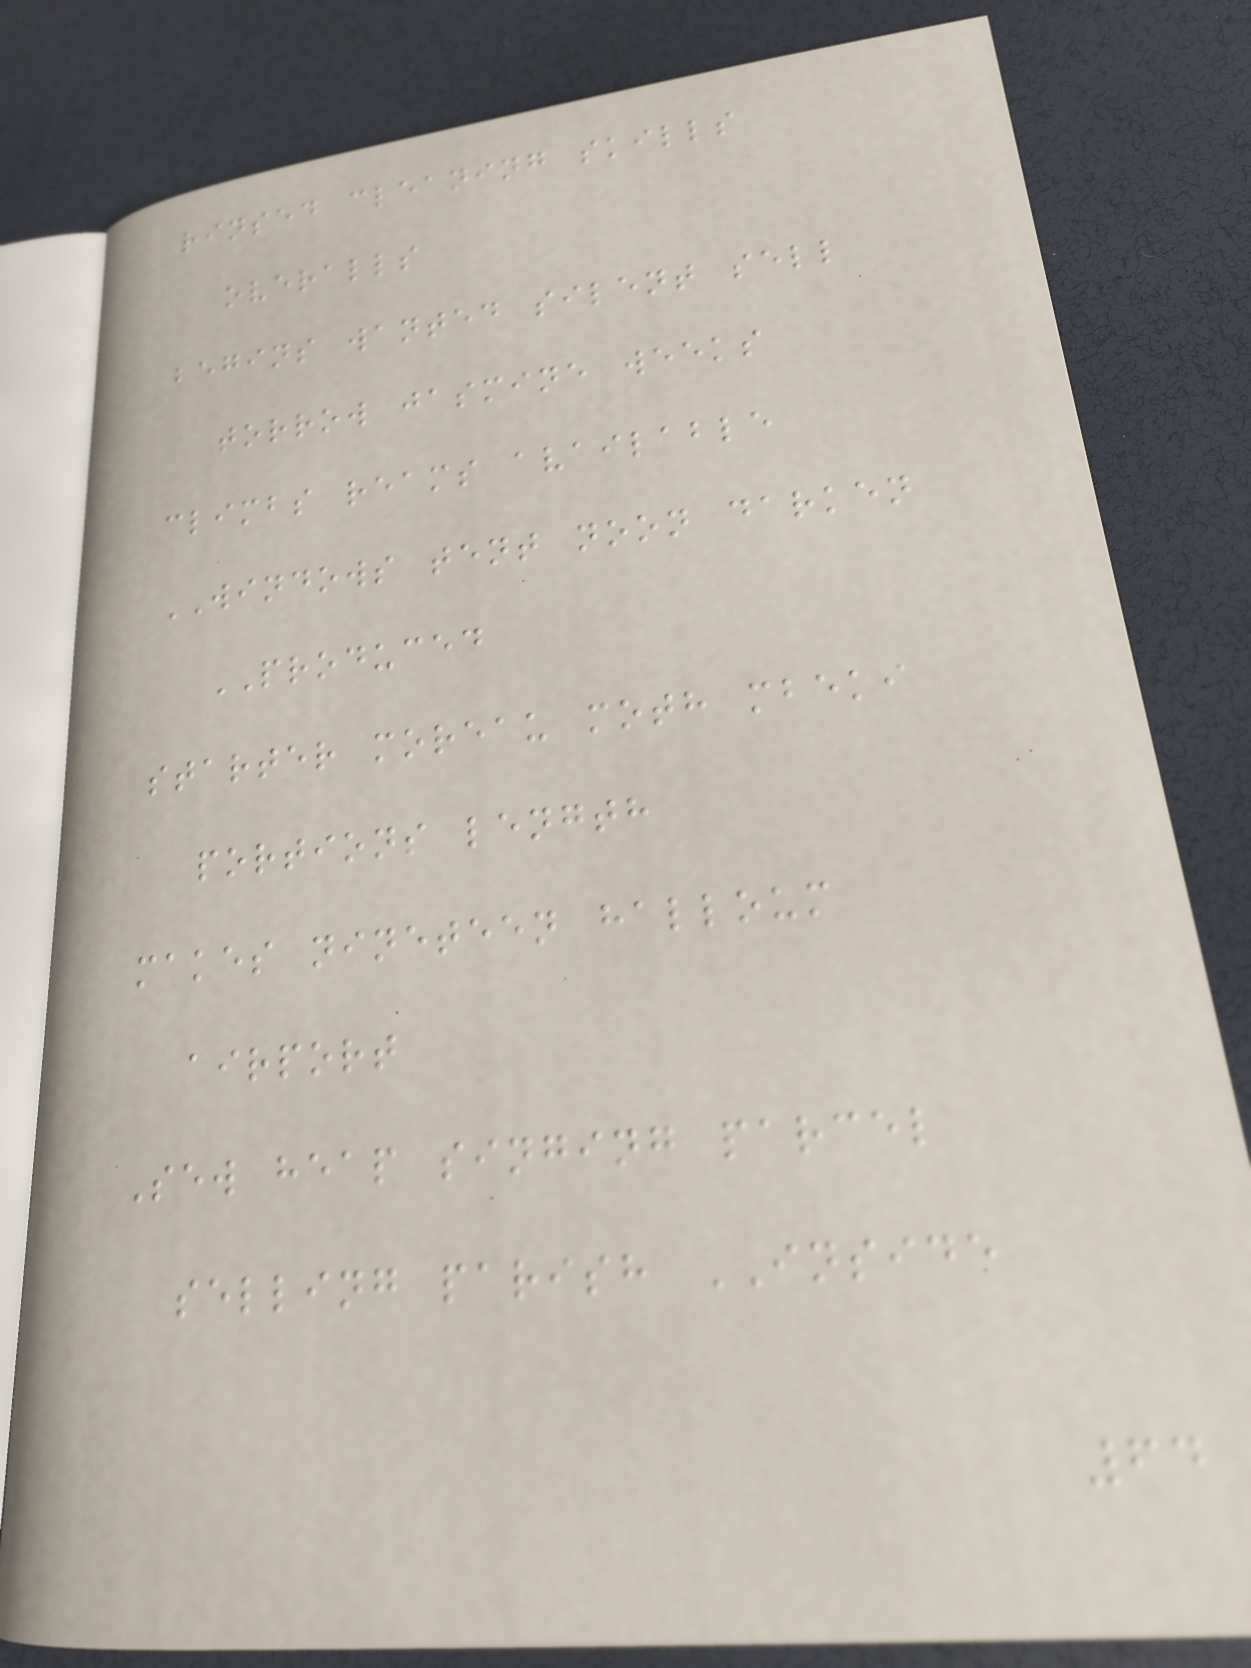rinsed cleaning skills
overalls
begins wanted silent sell
torrow jasmine weeks
climbs reams available
WINDOWS tent noon darken
PRODUCED
starter moreau moth mbeki
portions length
makes nineteen halloum
airport
Sew heap singing parcel
selling parish INSIDE
64
